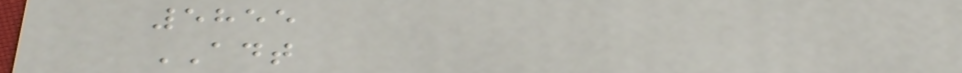5855
ADT
